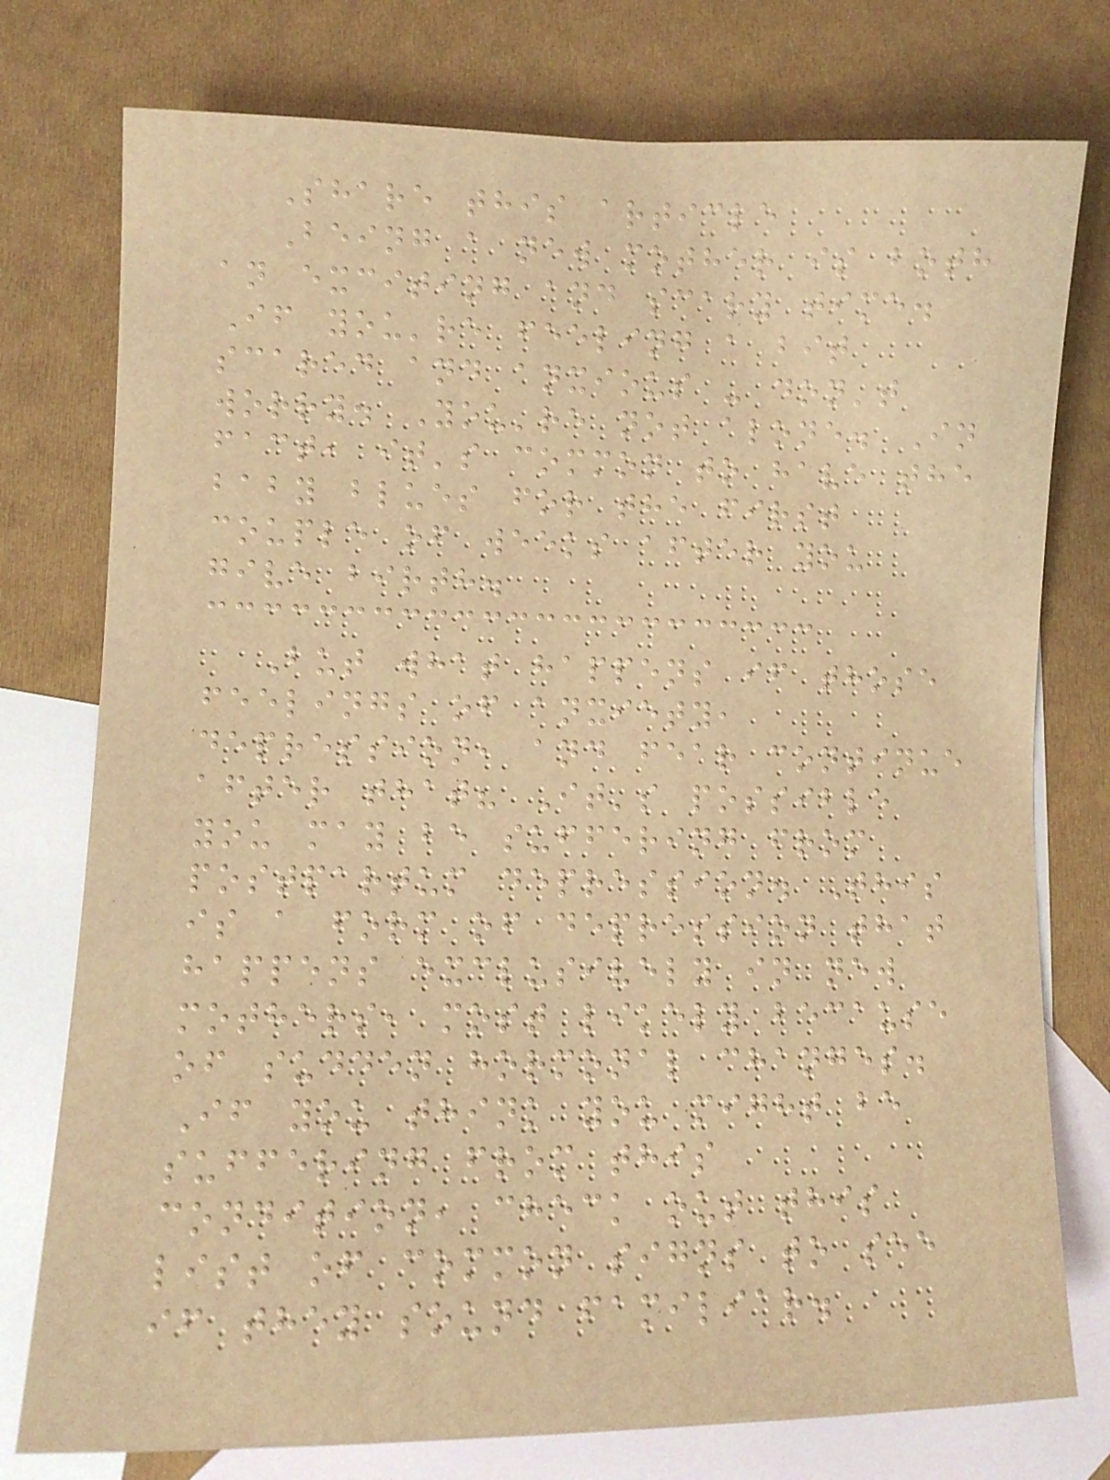Share this article
Being a new mother is both
an exciting and scary time.
If you're feeling a bit
scared and anxious - don't
worry. You're not alone. In
fact, it's common to have the
baby blues for the first
couple of weeks after you
give birth.
But what happens if those
feelings of anxiety,
depression, and fear continue
after that? It's possible
you may be suffering from
postpartum depression. This
is a form of depression that
happens exclusively in new
mothers, most likely because
of sudden hormonal changes.
If you think you might be
suffering from this
condition, check out this
list of common signs to see
if they sound familiar.
